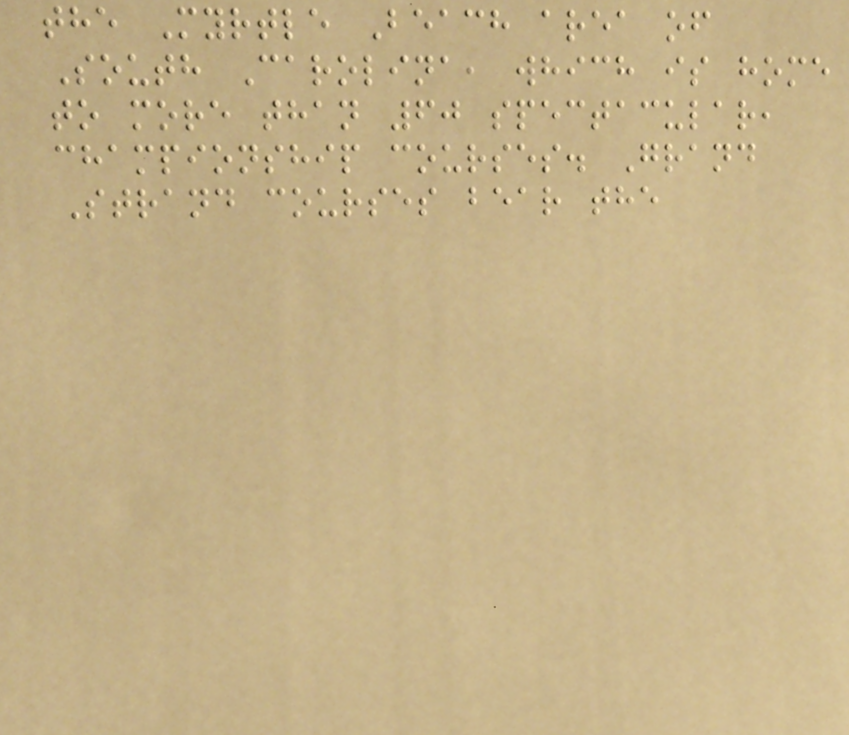the Myrtle Beach area of
South Carolina, which is home
to more than 60 spectacular,
championship courses. Grand
Strand courses bear the
